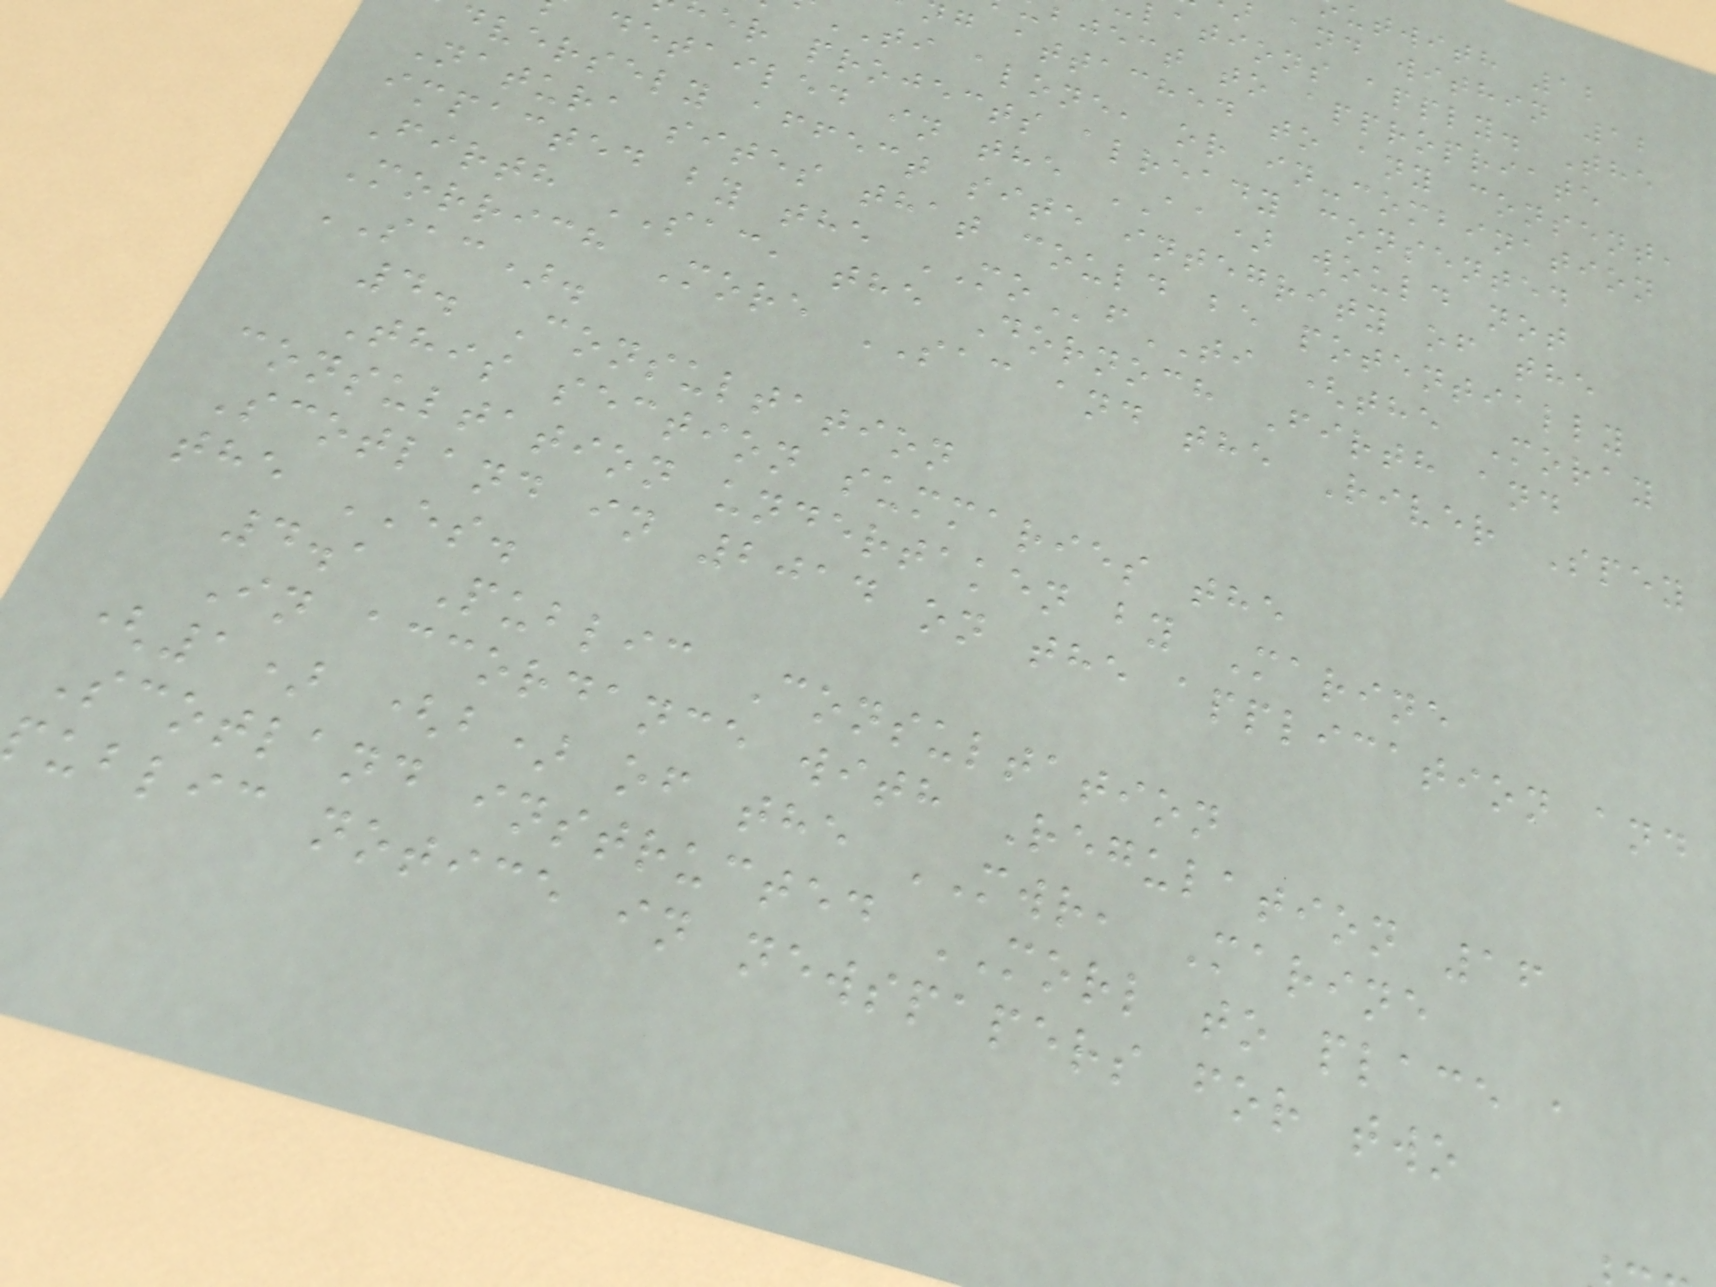utwith 12
and within 12
lations apply. The
bject to appropriate
g attached to any consent,
TI alone, or in-combination
er projects already consented
detailed in the AA) would not
dversely affect site integrity of the
Natura sites that could be potentially
impacted by the MOfTI (the Moray
Firth SAC, the Dornoch Firth and
Morrich More SAC and the River Spey
SAC).
4. Consultation
This section summaries the
consultation undertaken by Marine
Scotland in 2014 on the application and
the ES.
4.1 Public Consultation
In accordance with Regulation 16
(1) (b) of the MWR, Marine
Scotland instructed MORL to place a
ublic notice in newspapers for two
